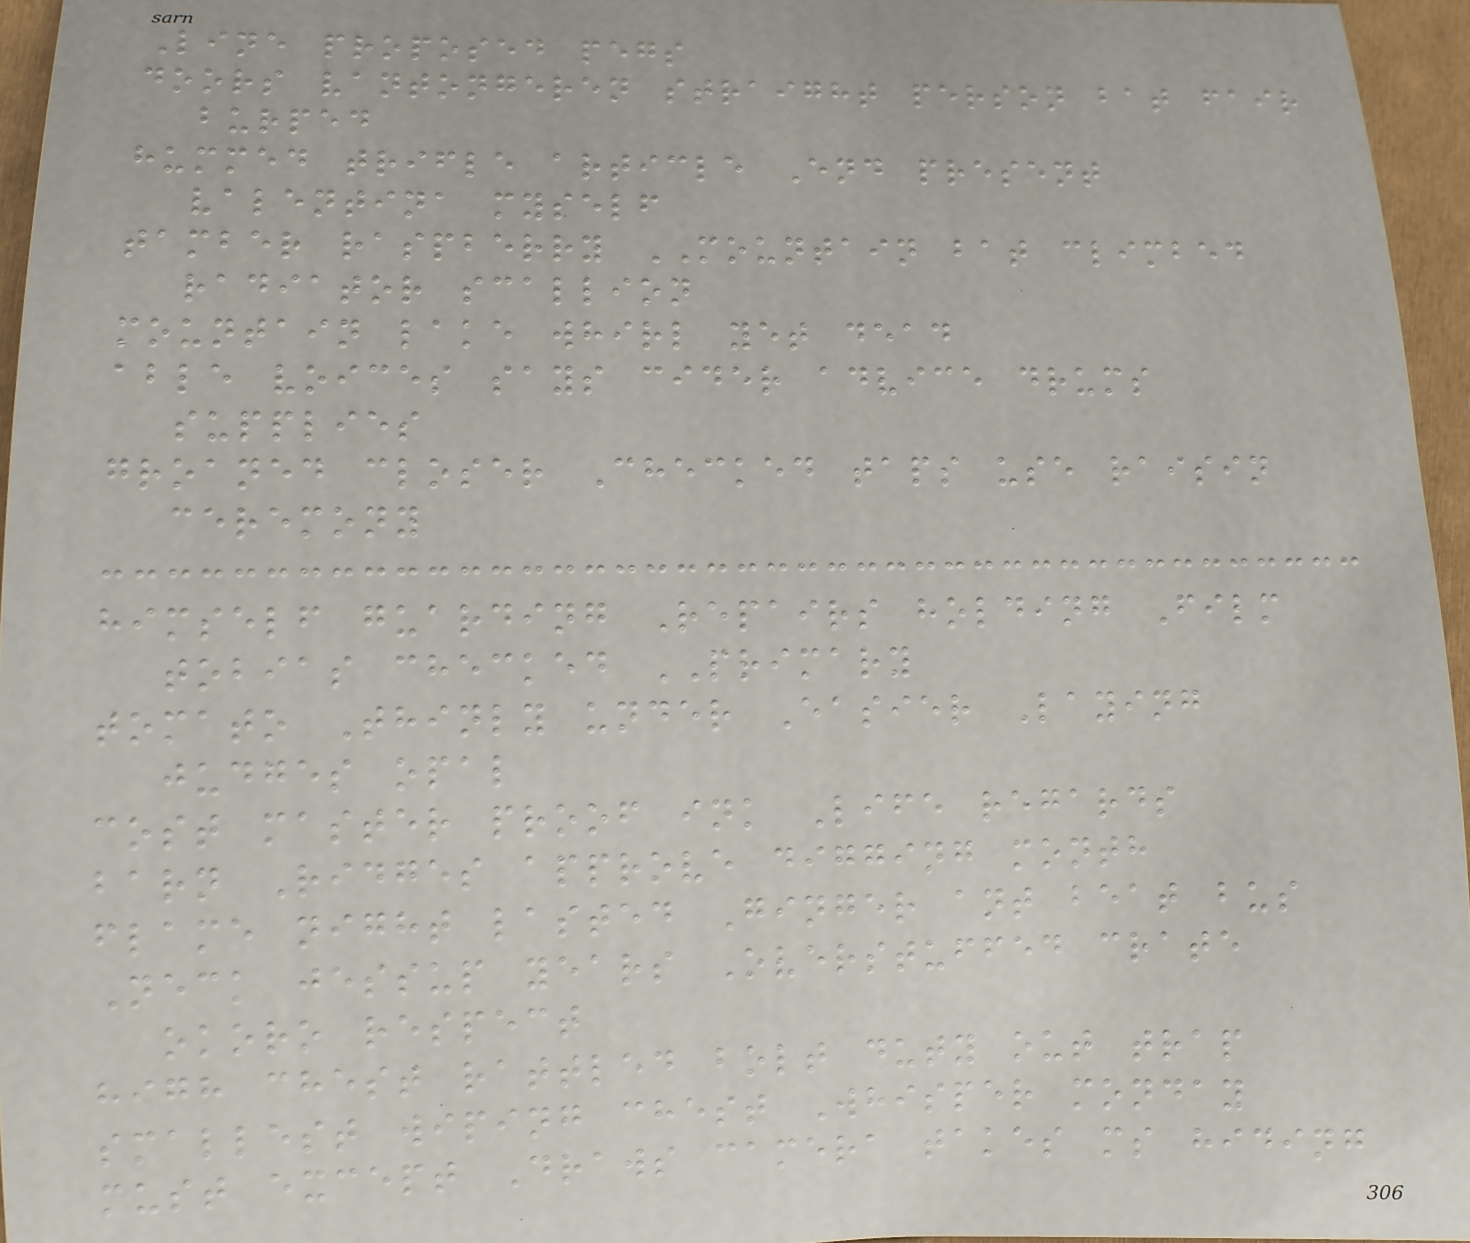Line proposed pegs
doors vantongeren straight person bat fair
burped
hummed trifle article End present
valentina myself
tamber raspberry MOUNTAIN bat climbed
radiator scallion
mountain lake whirl yet dead
able voices says cider advice drums
supplies
groaned closer Checked taps use raisin
ceremony
himself guarding Repairs holding Film
tobias checked PRIMARY
tomato Thinly under Easier Laying
judges opal
cost master proof ink Life regards
barn Ridges approve digging month
flame night lasted Ginger ant beat bus
Neck jessup years Overstuffed crate
okoro respect
high chest rattled bolt duty out trap
smallest wiping chest Whisper monday
must except Draws camera takes ms hiding
